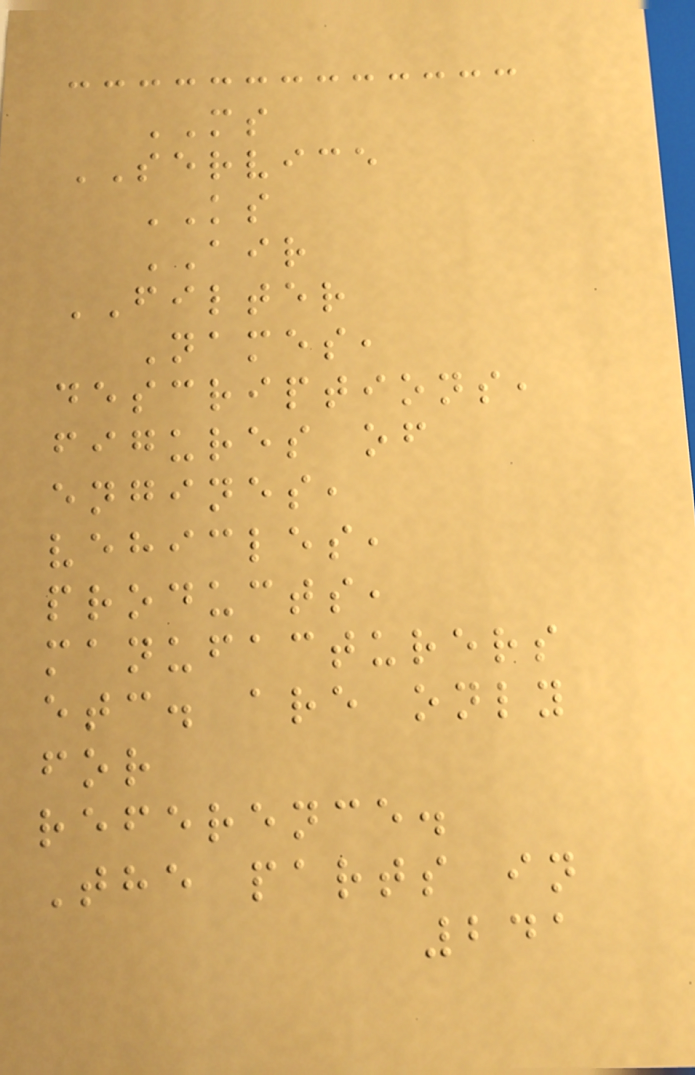MS
SERVICE
KS
AIR
FILTER
Names,
descriptions,
figures of
engines,
vehicles,
products,
manufacturers
etc. are only
for
reference.
The parts in
241
